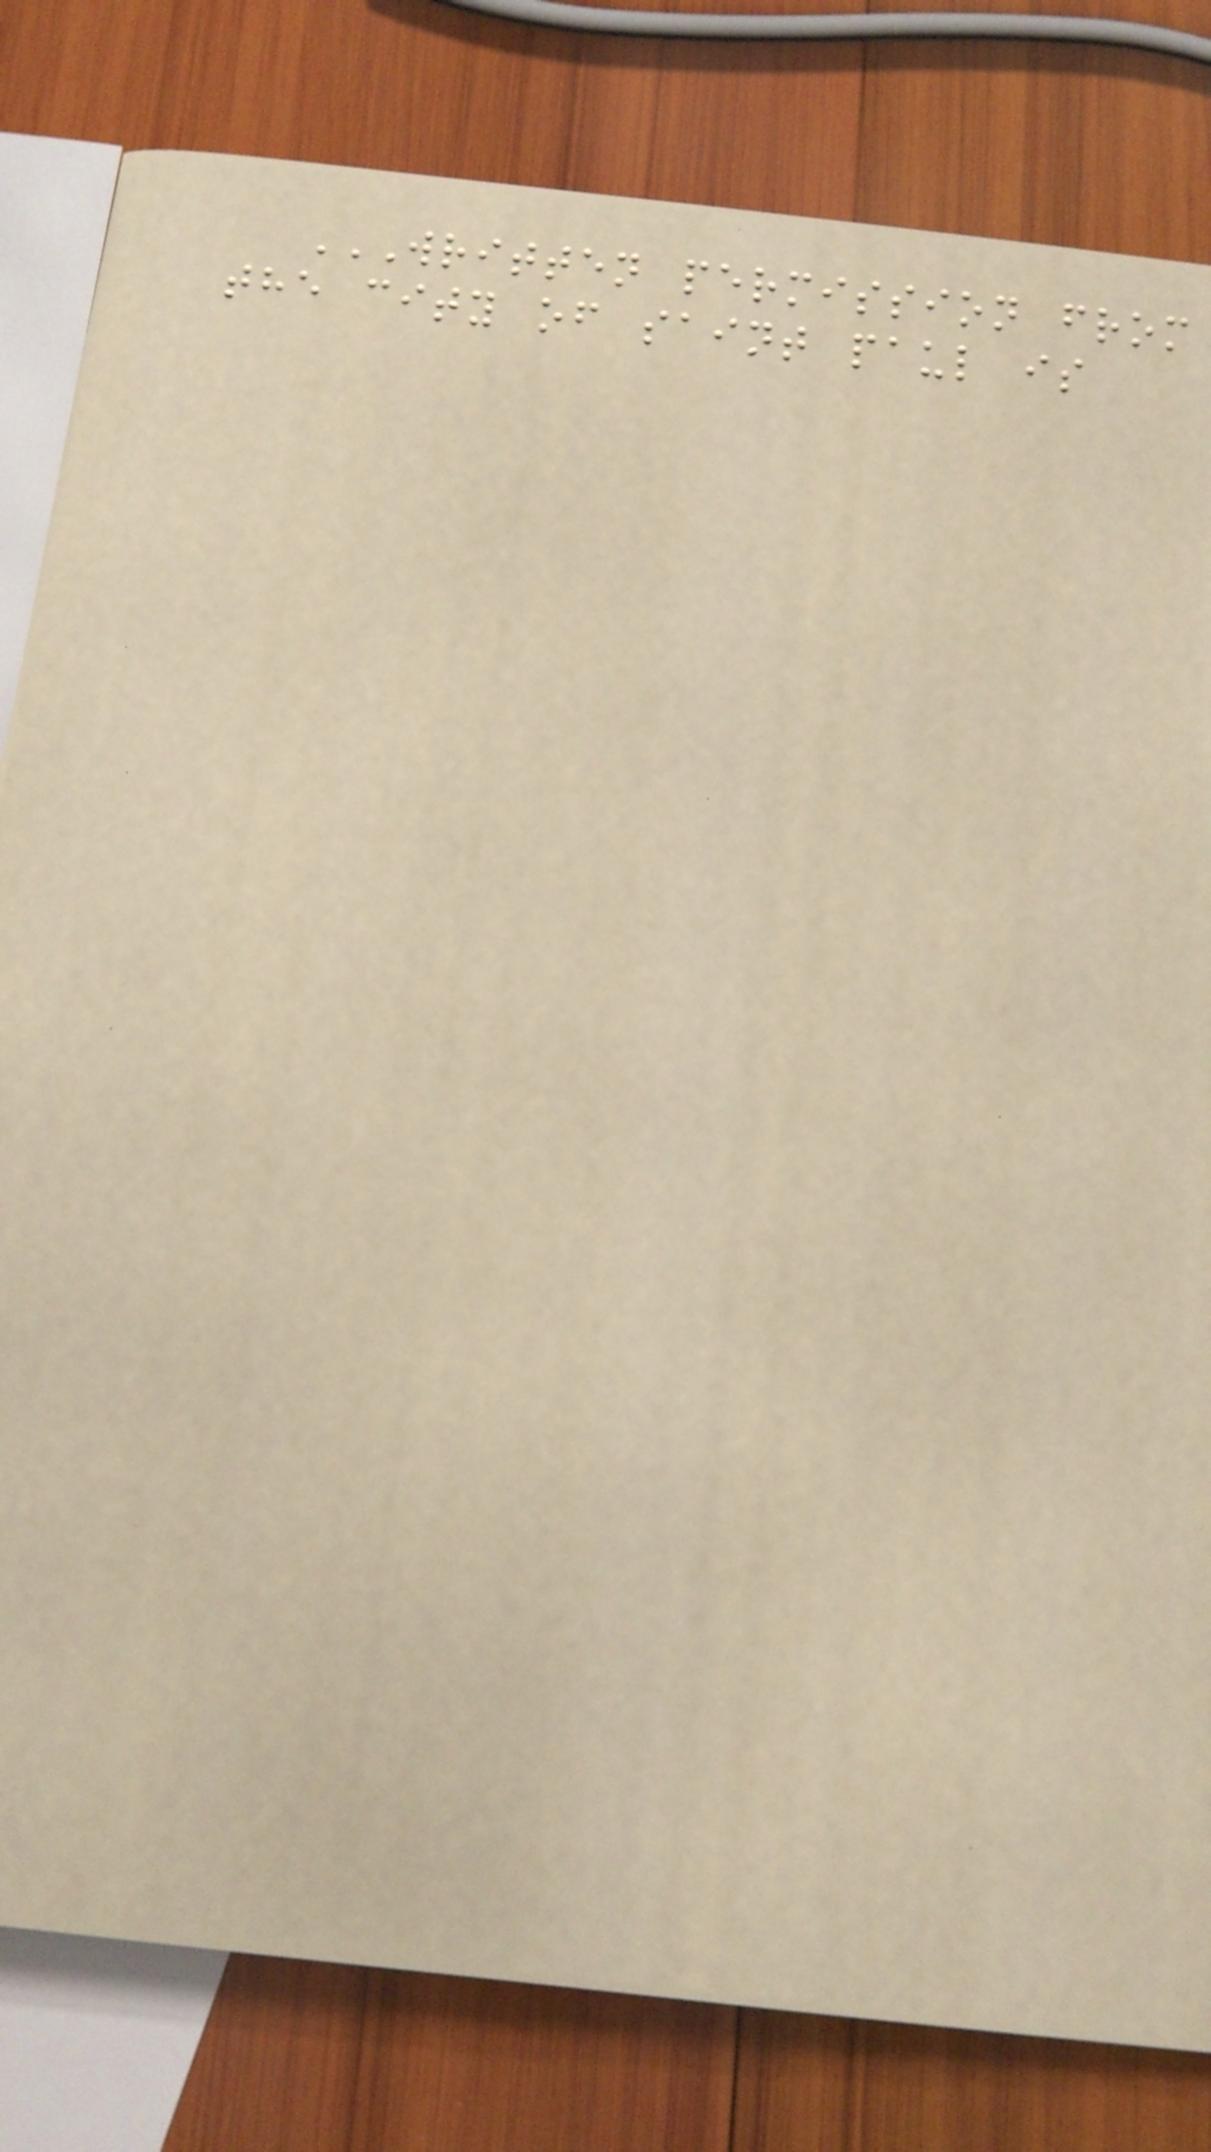WRITTEN PERMISSION FROM
THE CITY OF SAINT PAUL IS
